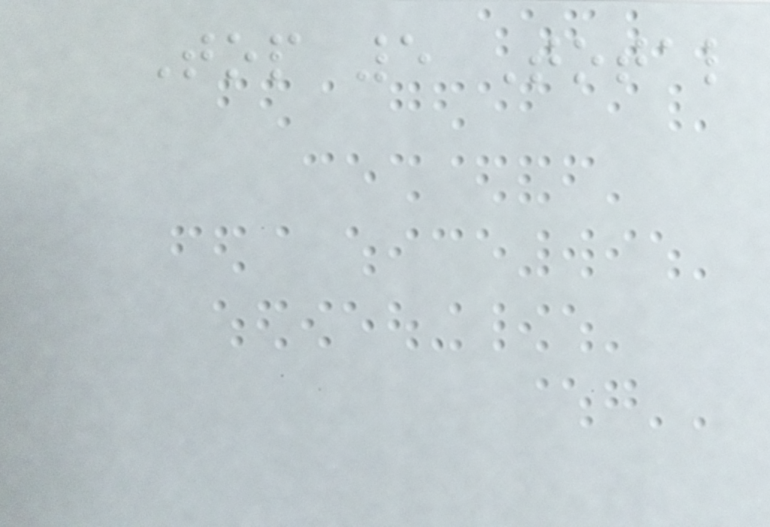Top 5 Total
